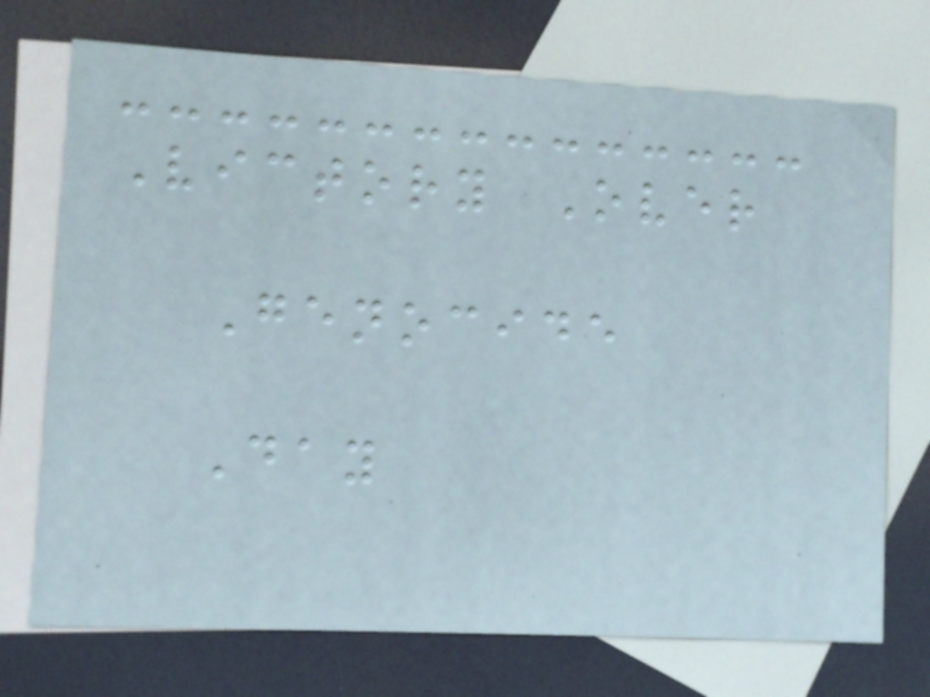Victory Over
Genocide
Day
